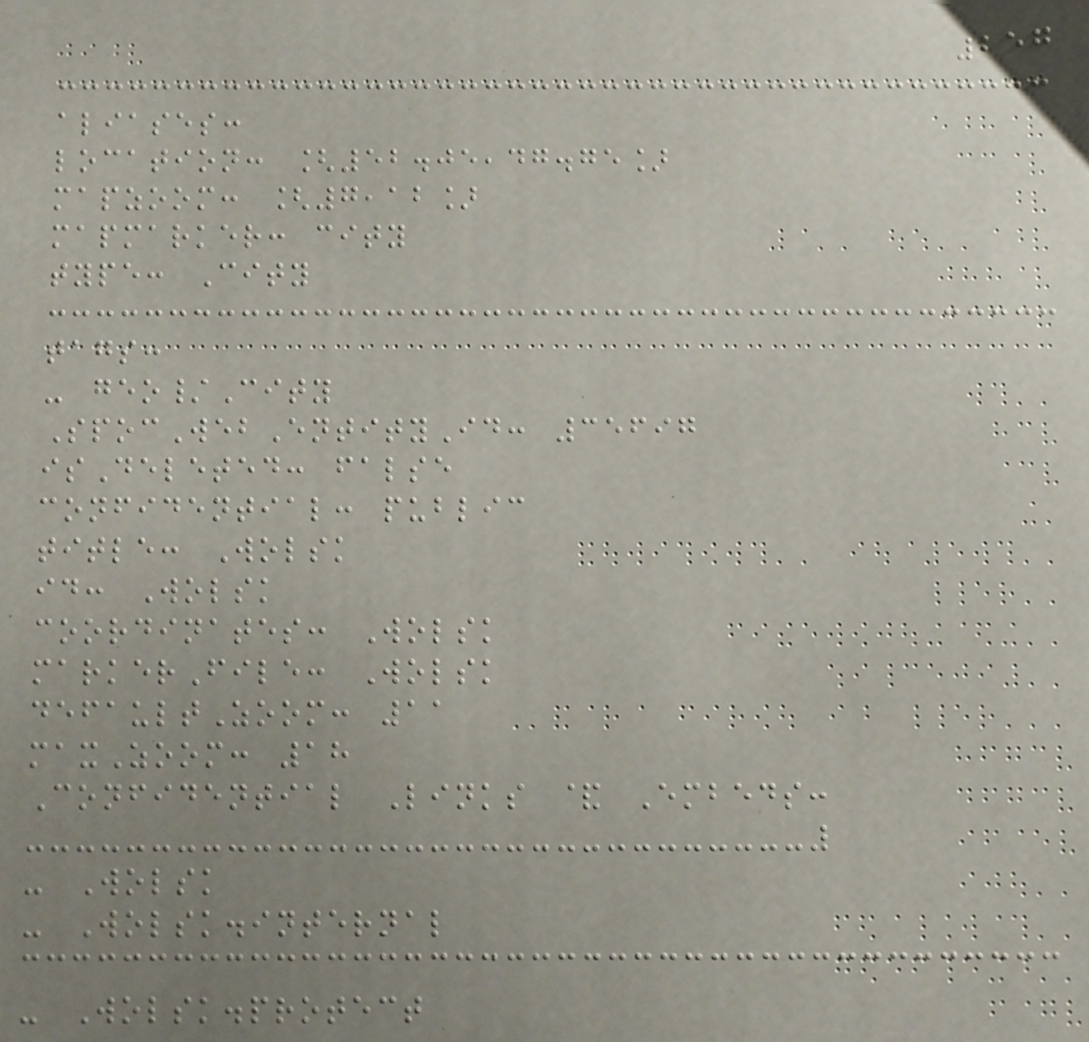257
aliases:
location: [52.05,47.75]
mapzoom: [7,12]
mapmarker: city
type: City
tags:
- geo/City
SpocWebEntityId: 35697
isDeleted: false
confidential: public
title: Wolsk
id: Wolsk
coordinates: Wolsk
markerFile: Wolsk
defaultZoom: 11
maxZoom: 18
Confidential Links & Embeds:
- Wolsk
- Wolsk.internal
- Wolsk.protect
